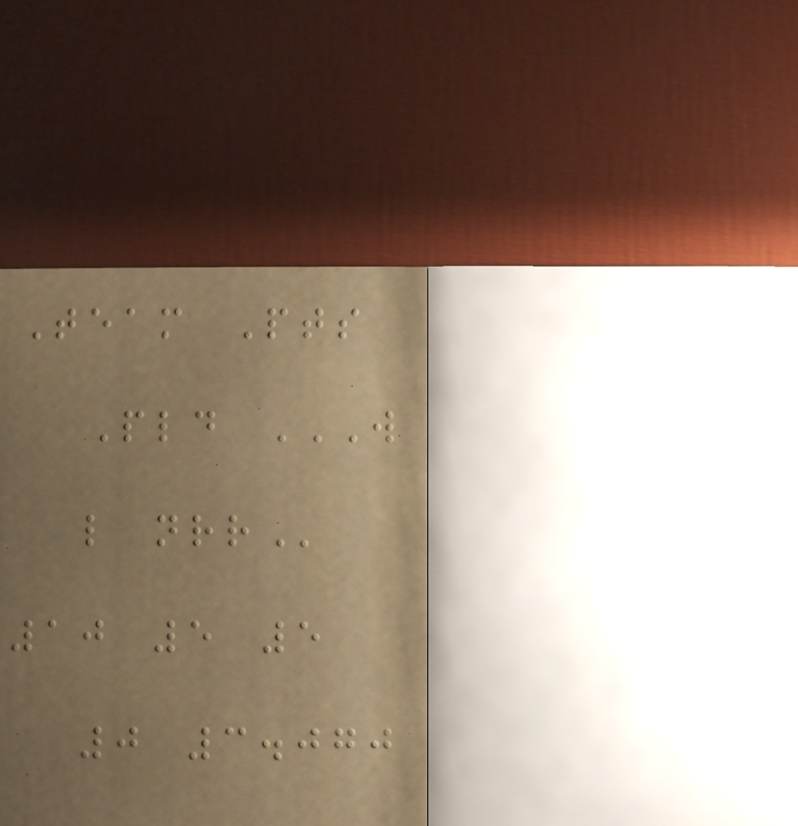Team Pts
Pld W
L NRR
10 5 5
0 3.070
